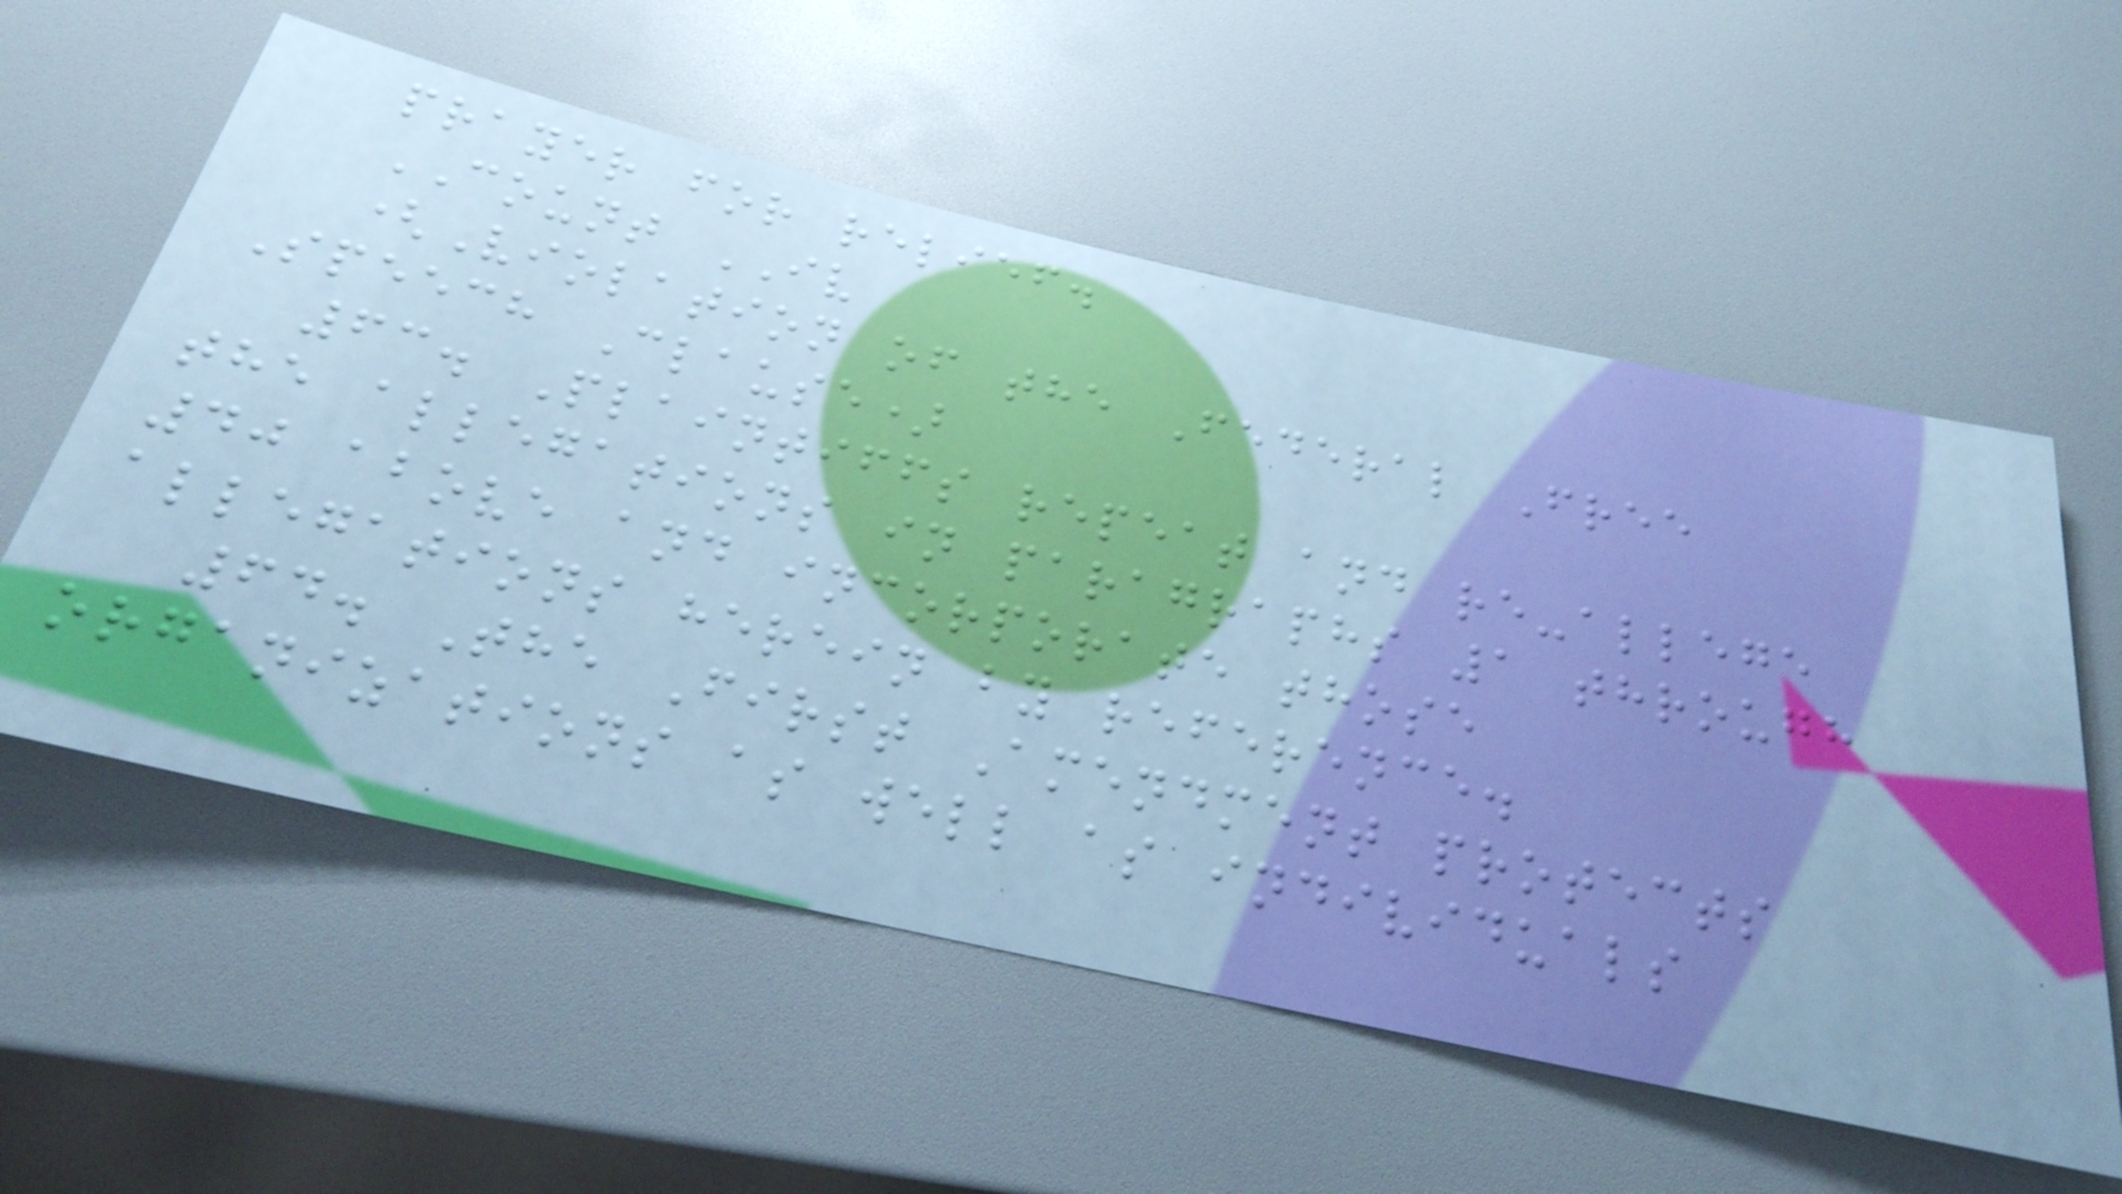prayer for relief.
COUNT IV
(Violation of the Federal Free
Speech Clause)
63. Plaintiffs repeat and re-allege
the allegations in paragraphs 1 through
40 above and incorporate those
allegations herein by reference.
64. The First Amendment protects
organizations as well as individuals
